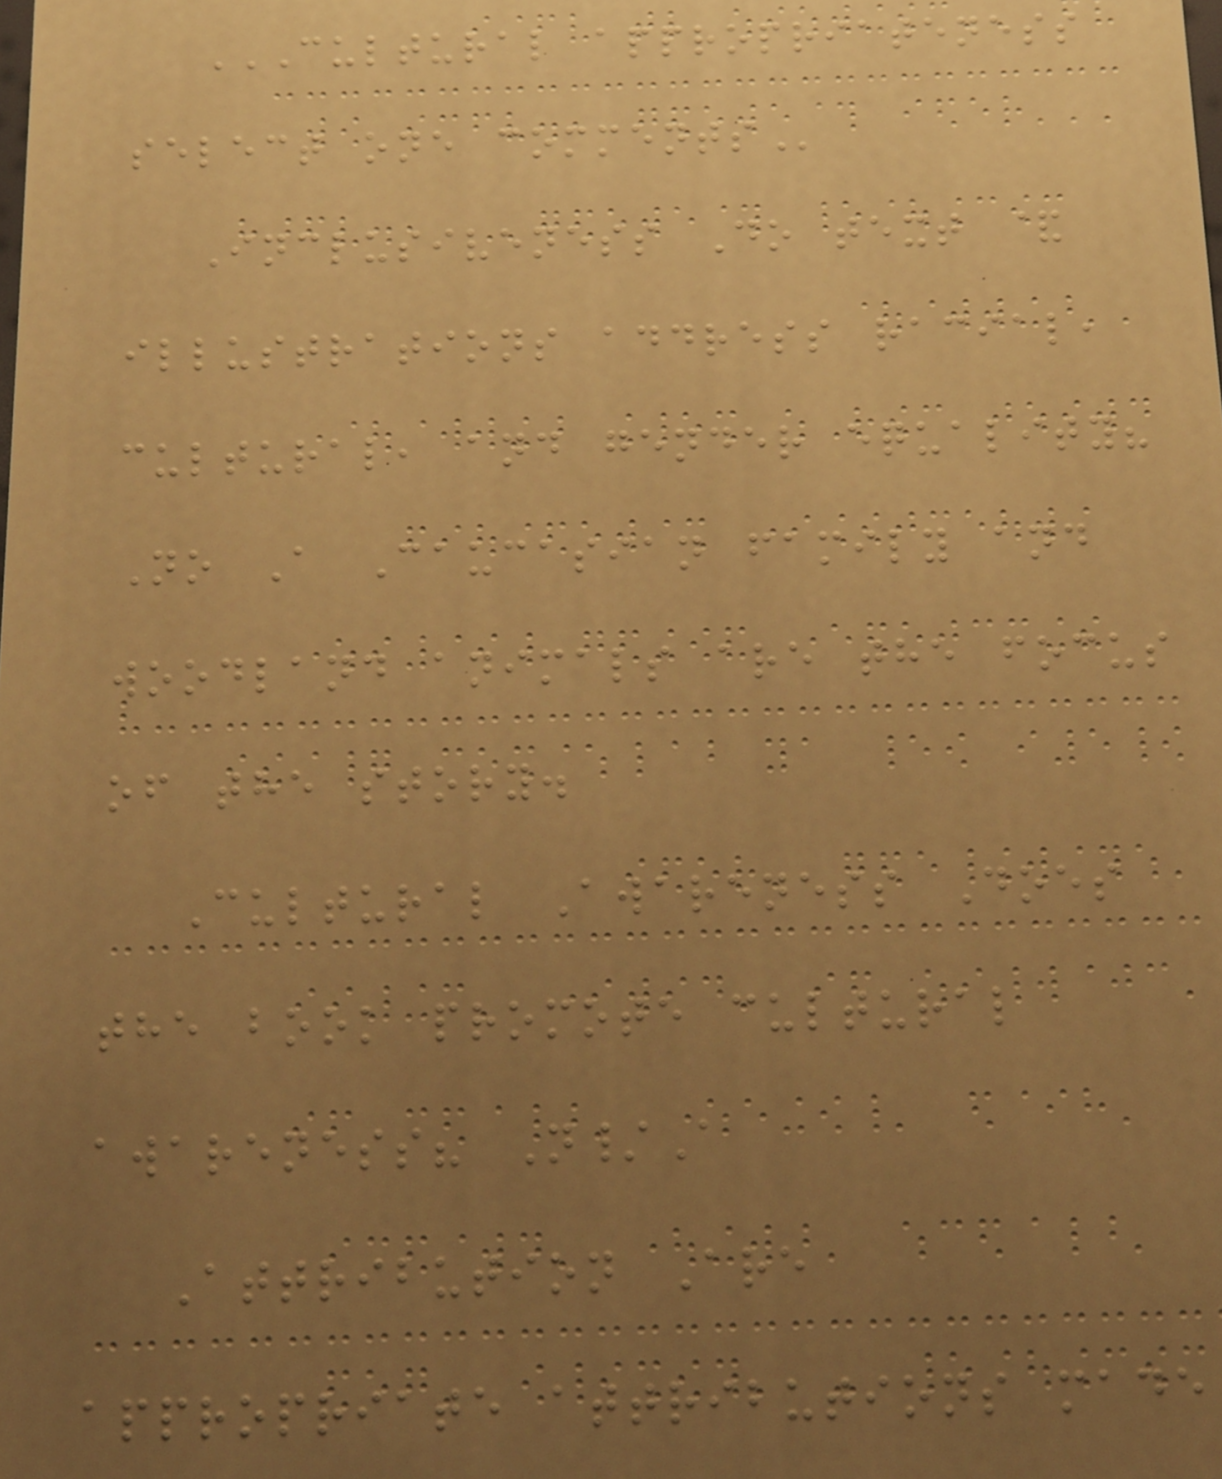CULTURAL APPROPRIATENESS
SELECT ONE COMMENTS
Inclusiveness Do text &
illustrations address racial,
cultural, and gender equality?
No A Caucasian family and
woodland animals are the focus
of the story.
Cultural Awareness Does
the book promote cultural
awareness? N/A
Attribution Are
appropriate attributions made
